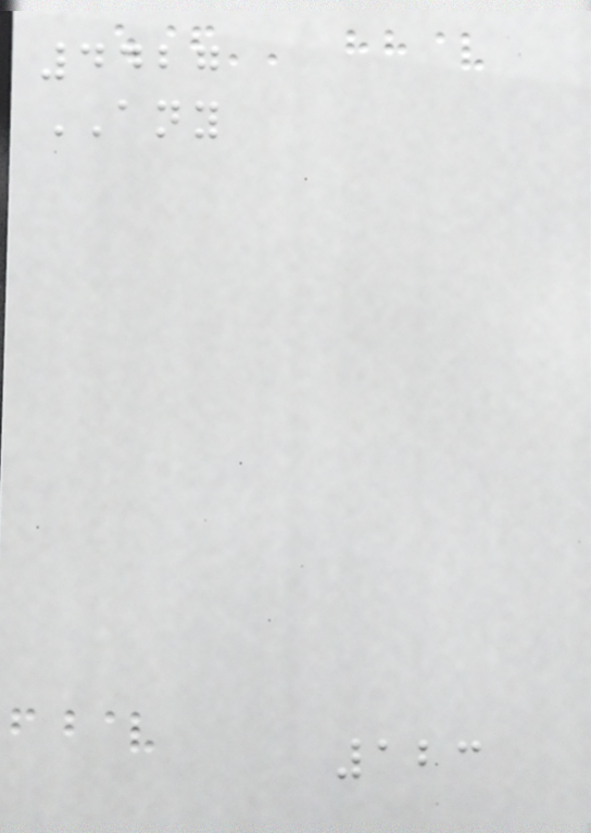4427
ANY
123
